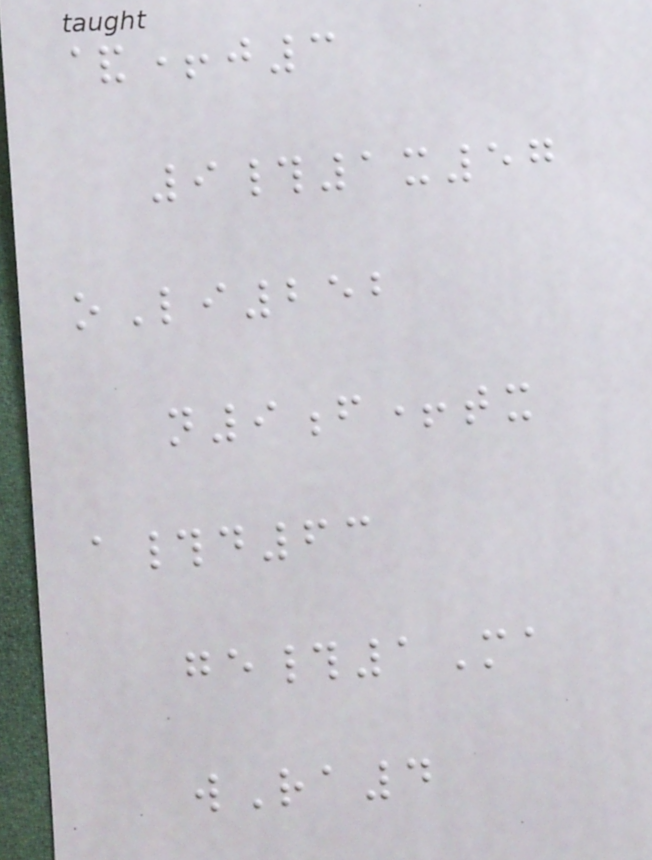&+j3
9#1x57
oLi252
n9f+tx
a#d63
ge#1Ma
wRa4
